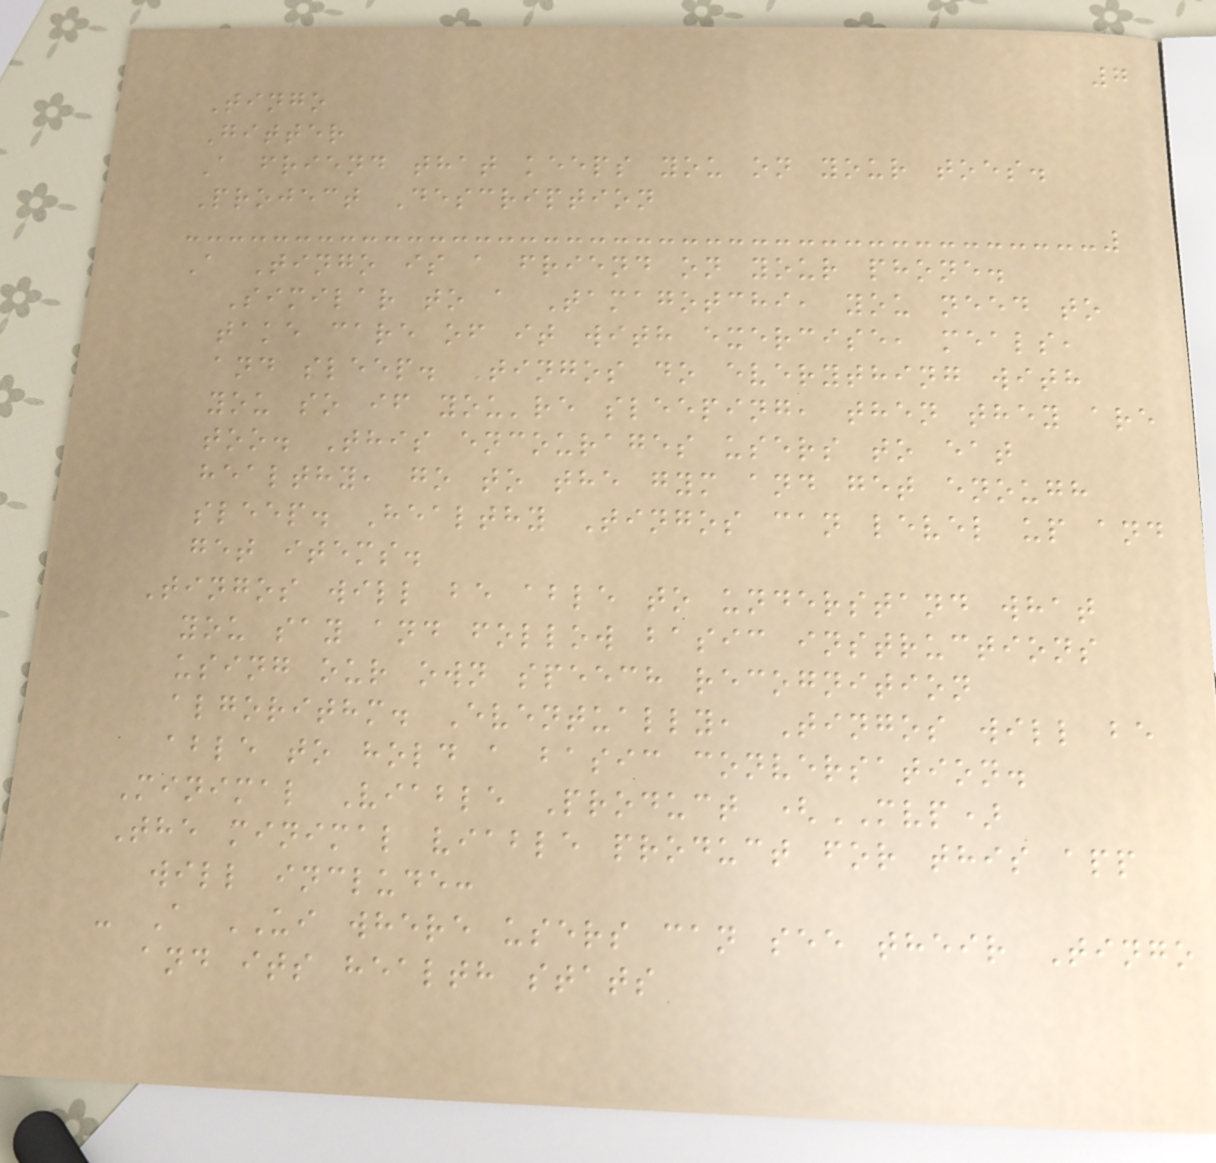7
Tingo
Gitter
A friend that keeps you on your toes.
Project Description
A Tingo is a friend on your phone.
Similar to a Tamagotchi, you need to
take care of it with exercise, meals,
and sleep. Tingos do everything with
you so if you're sleeping, then they are
too. This encourages users to eat
healthy, go to the gym and get enough
sleep. Healthy Tingos can level up and
get items.
Tingos will be able to understand what
you say and follow basic instructions
using our own speech recognition
algorithm. Eventually, Tingos will be
able to hold a basic conversation.
Minimal Viable Product (MVP)
The minimal viable product for this app
will include:
- A UI where users can see their Tingo
and its health stats
